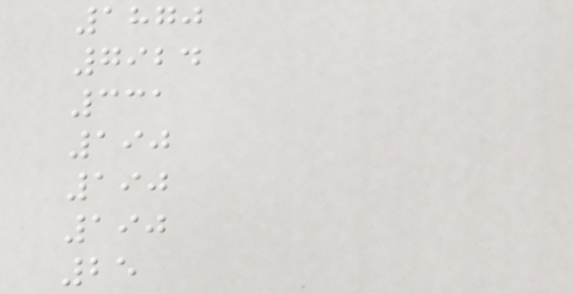1870
7924
331
190
190
190
25
